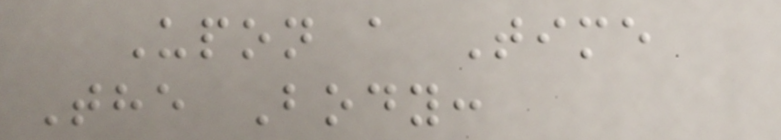Upon a Time
The Body:
